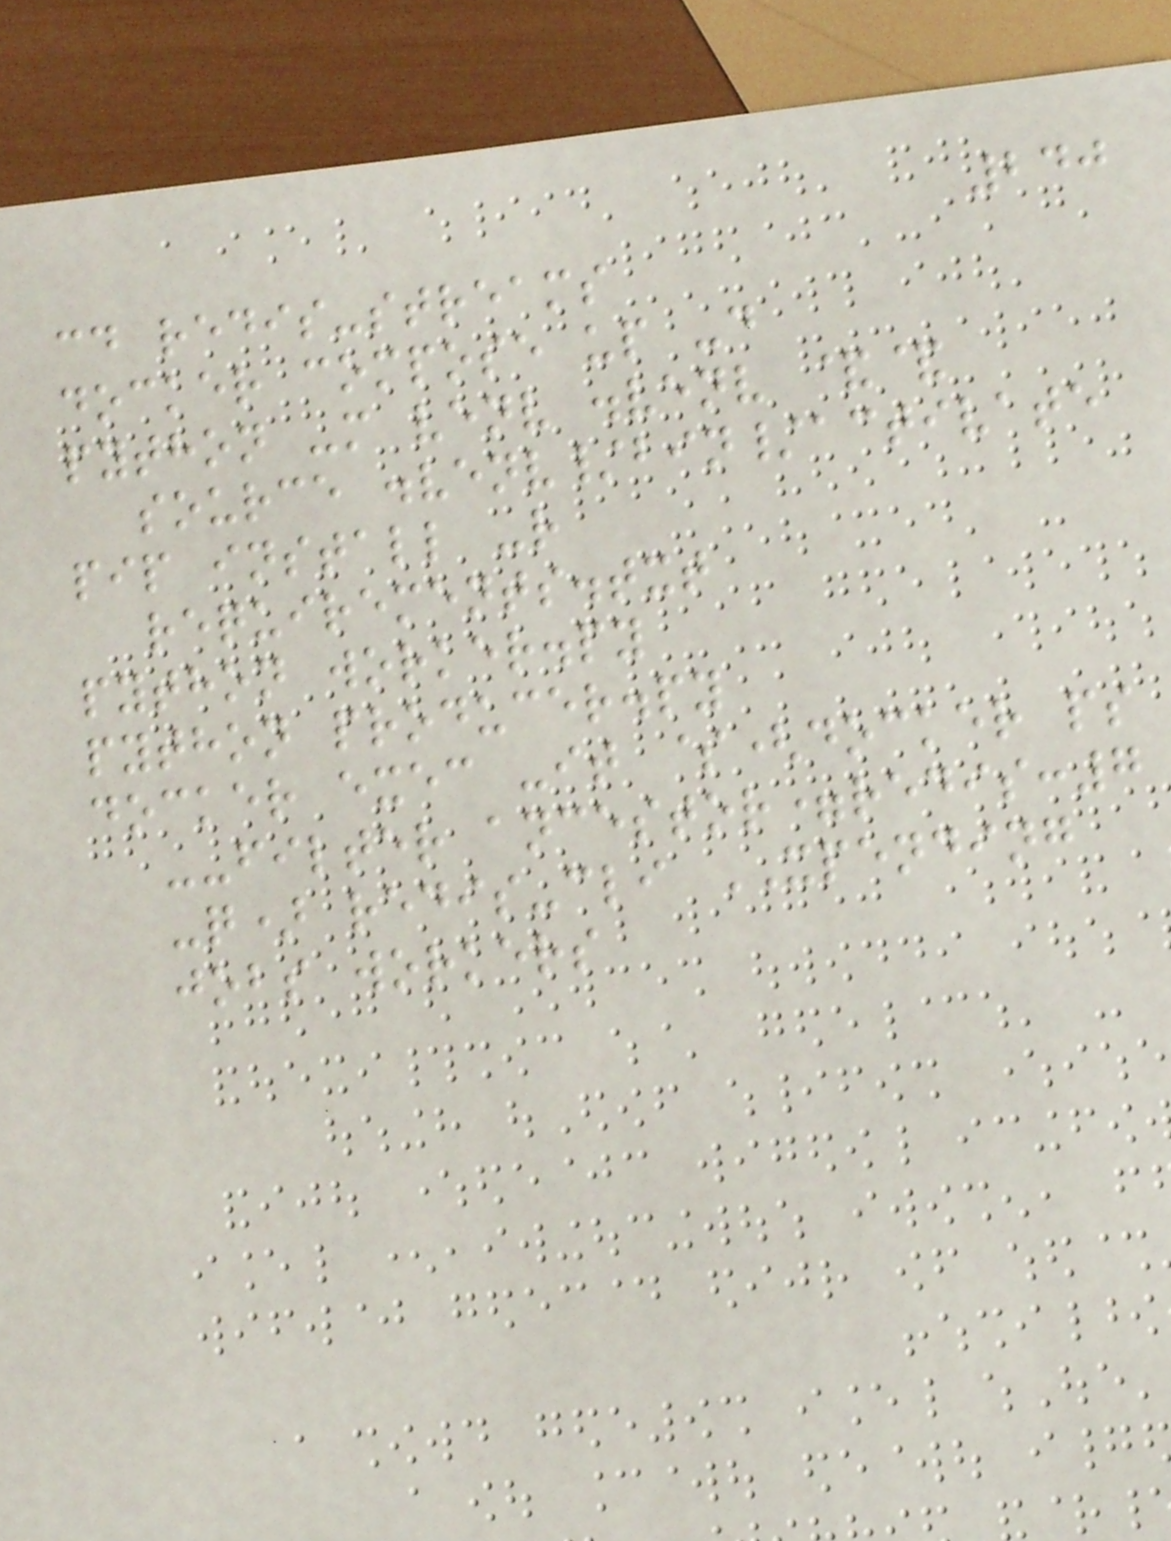240
cd redis-streams
docker compose up -d
python -m venv .venv &&
source .venv/bin/activate
pip install -r
requirements.txt
python worker.py
python producer.py
docker exec -it $(docker ps
--filter ancestor=redis:7
-q) redis-cli XPENDING
jobs workers
